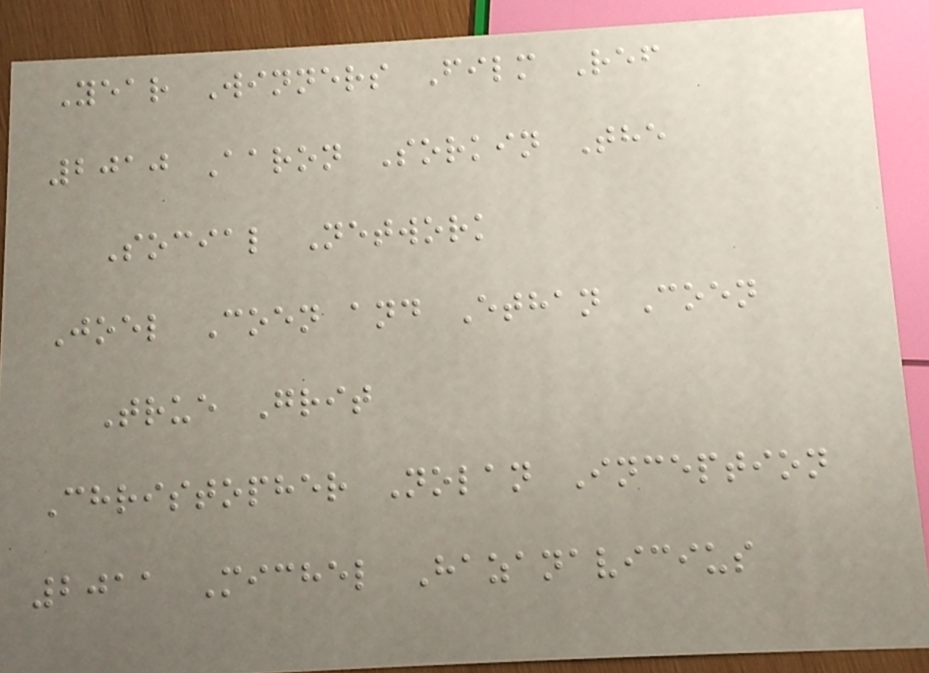Year Winners Film Ref
2010 Aaron Sorkin The
Social Network
Joel Coen and Ethan Coen
True Grit
Christopher Nolan Inception
2011 Michel Hazanavicius
